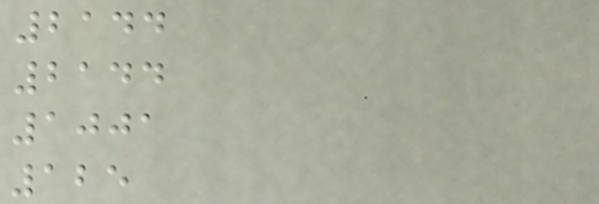2144
2144
1001
125
